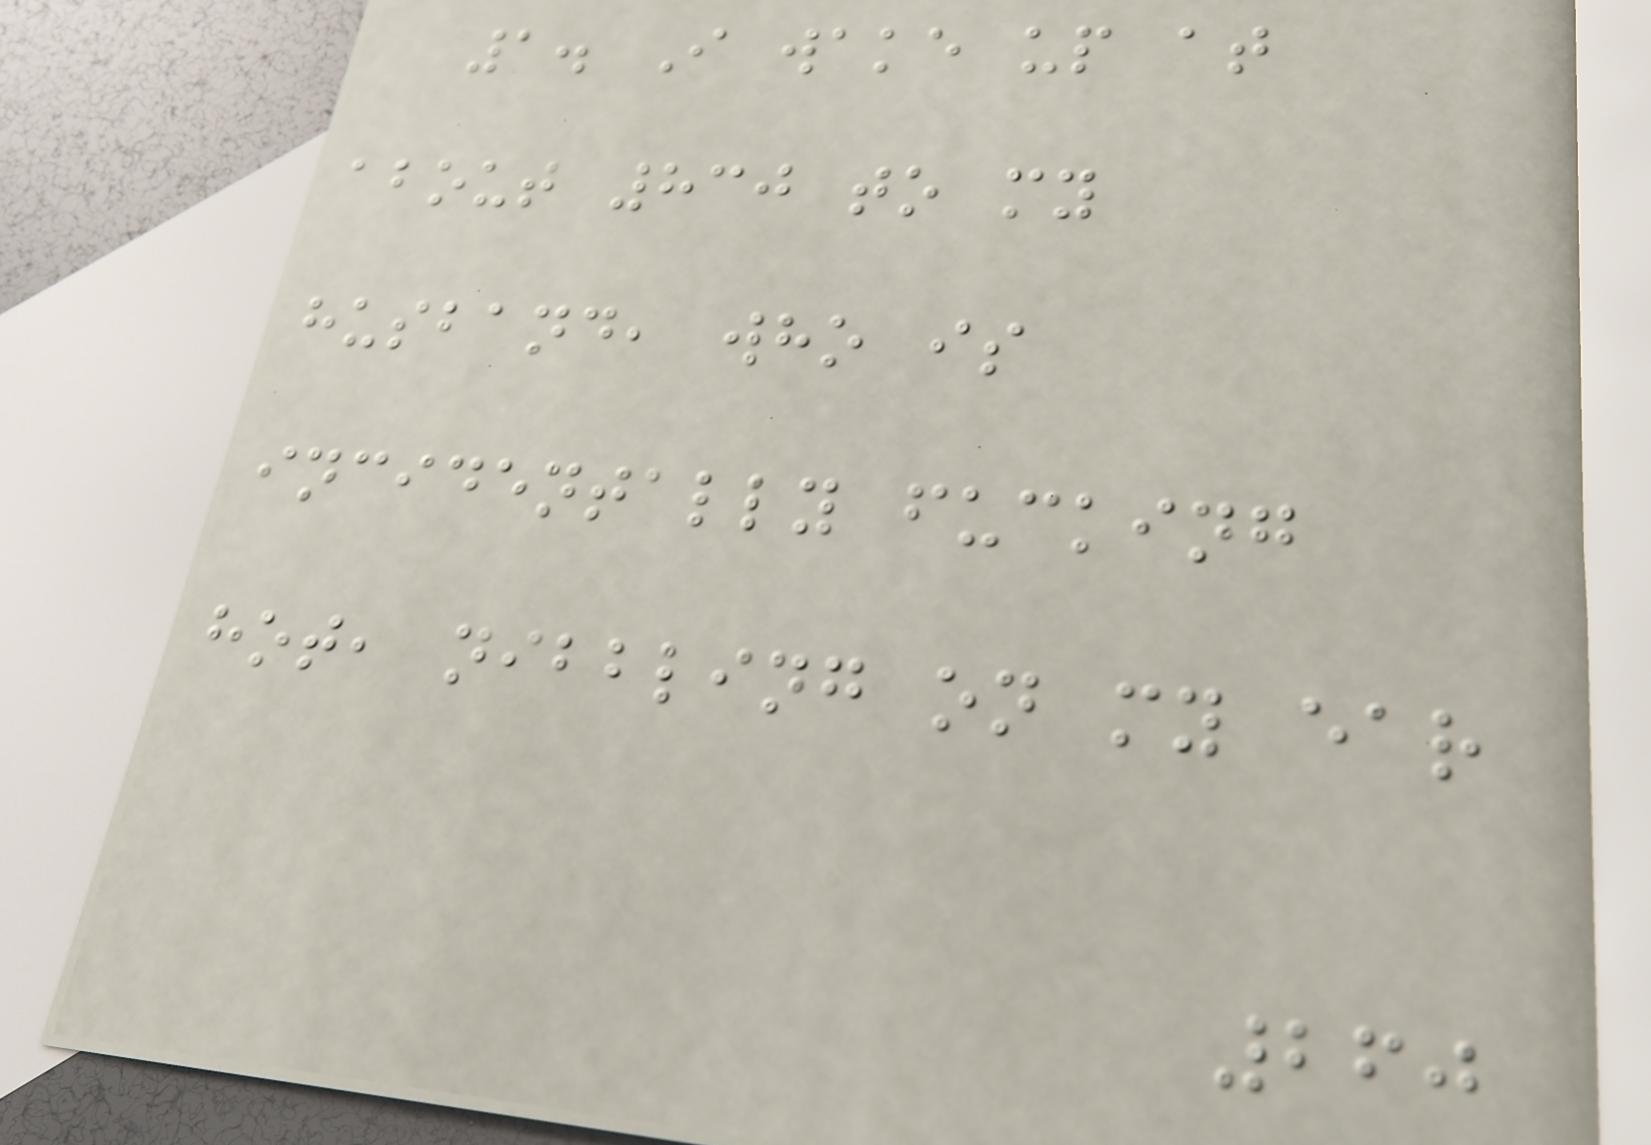1. I wake up at
about 830 to my
husband, who is
incidentally fucking
hot, nibbling on my ear
260
